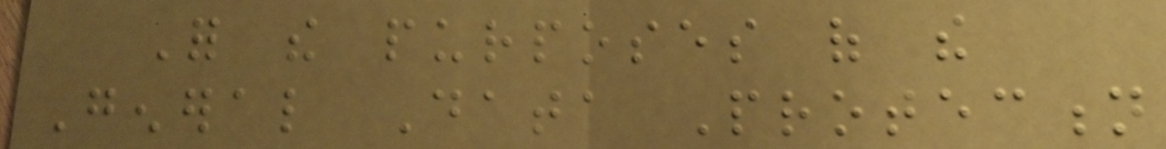For the purposes of the
General Data Protection
